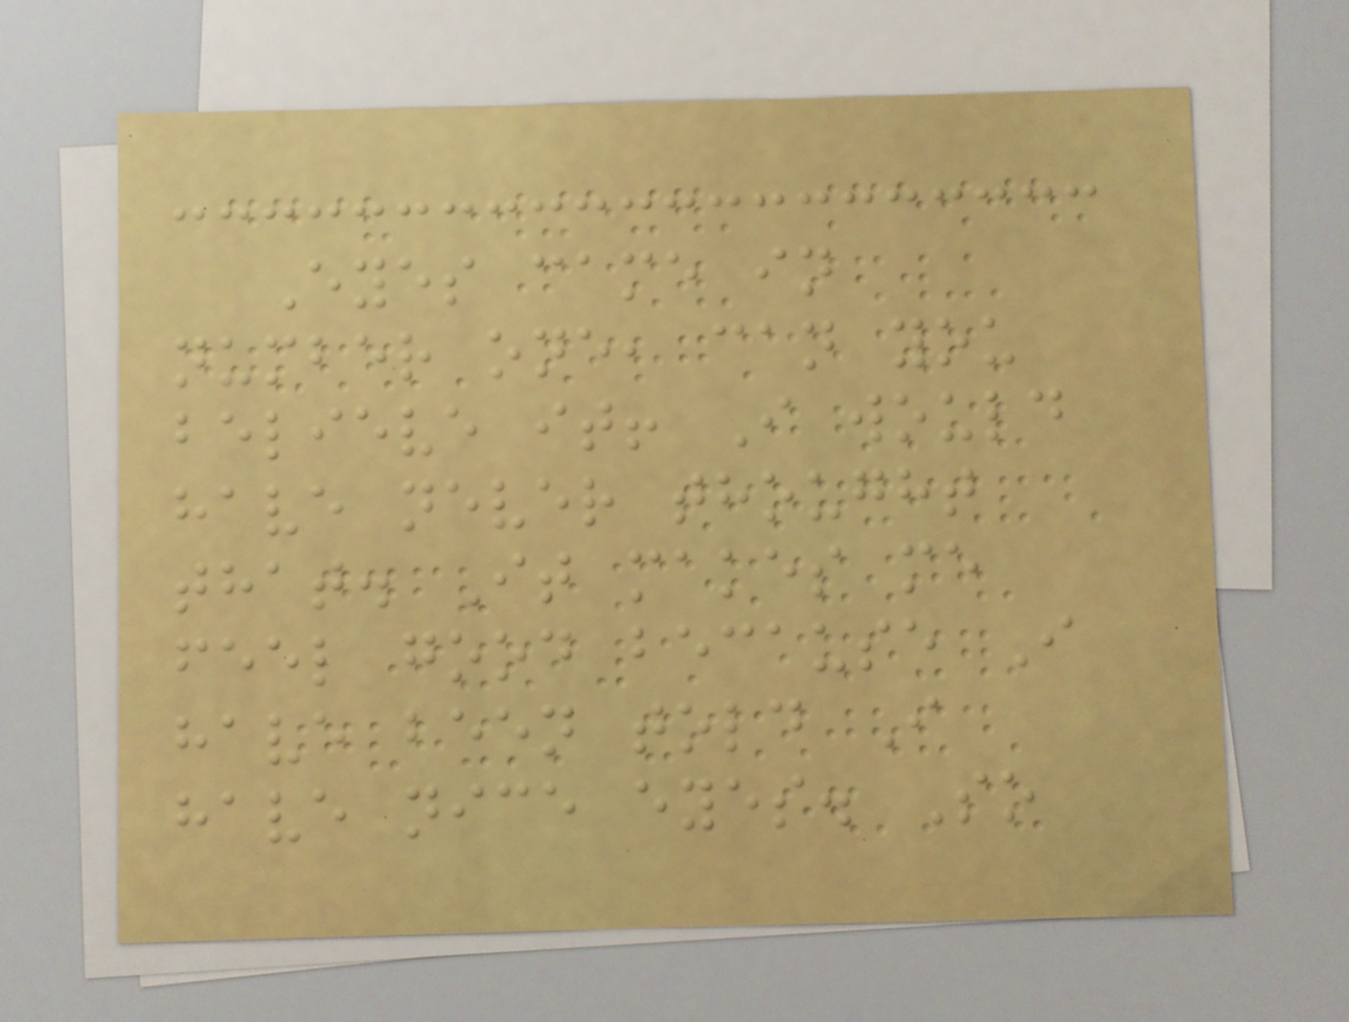Eyes came in
number one, can you
believe it! I would
have never thought
that. It makes me
feel good because I
have been told I
have nice eyes. So
